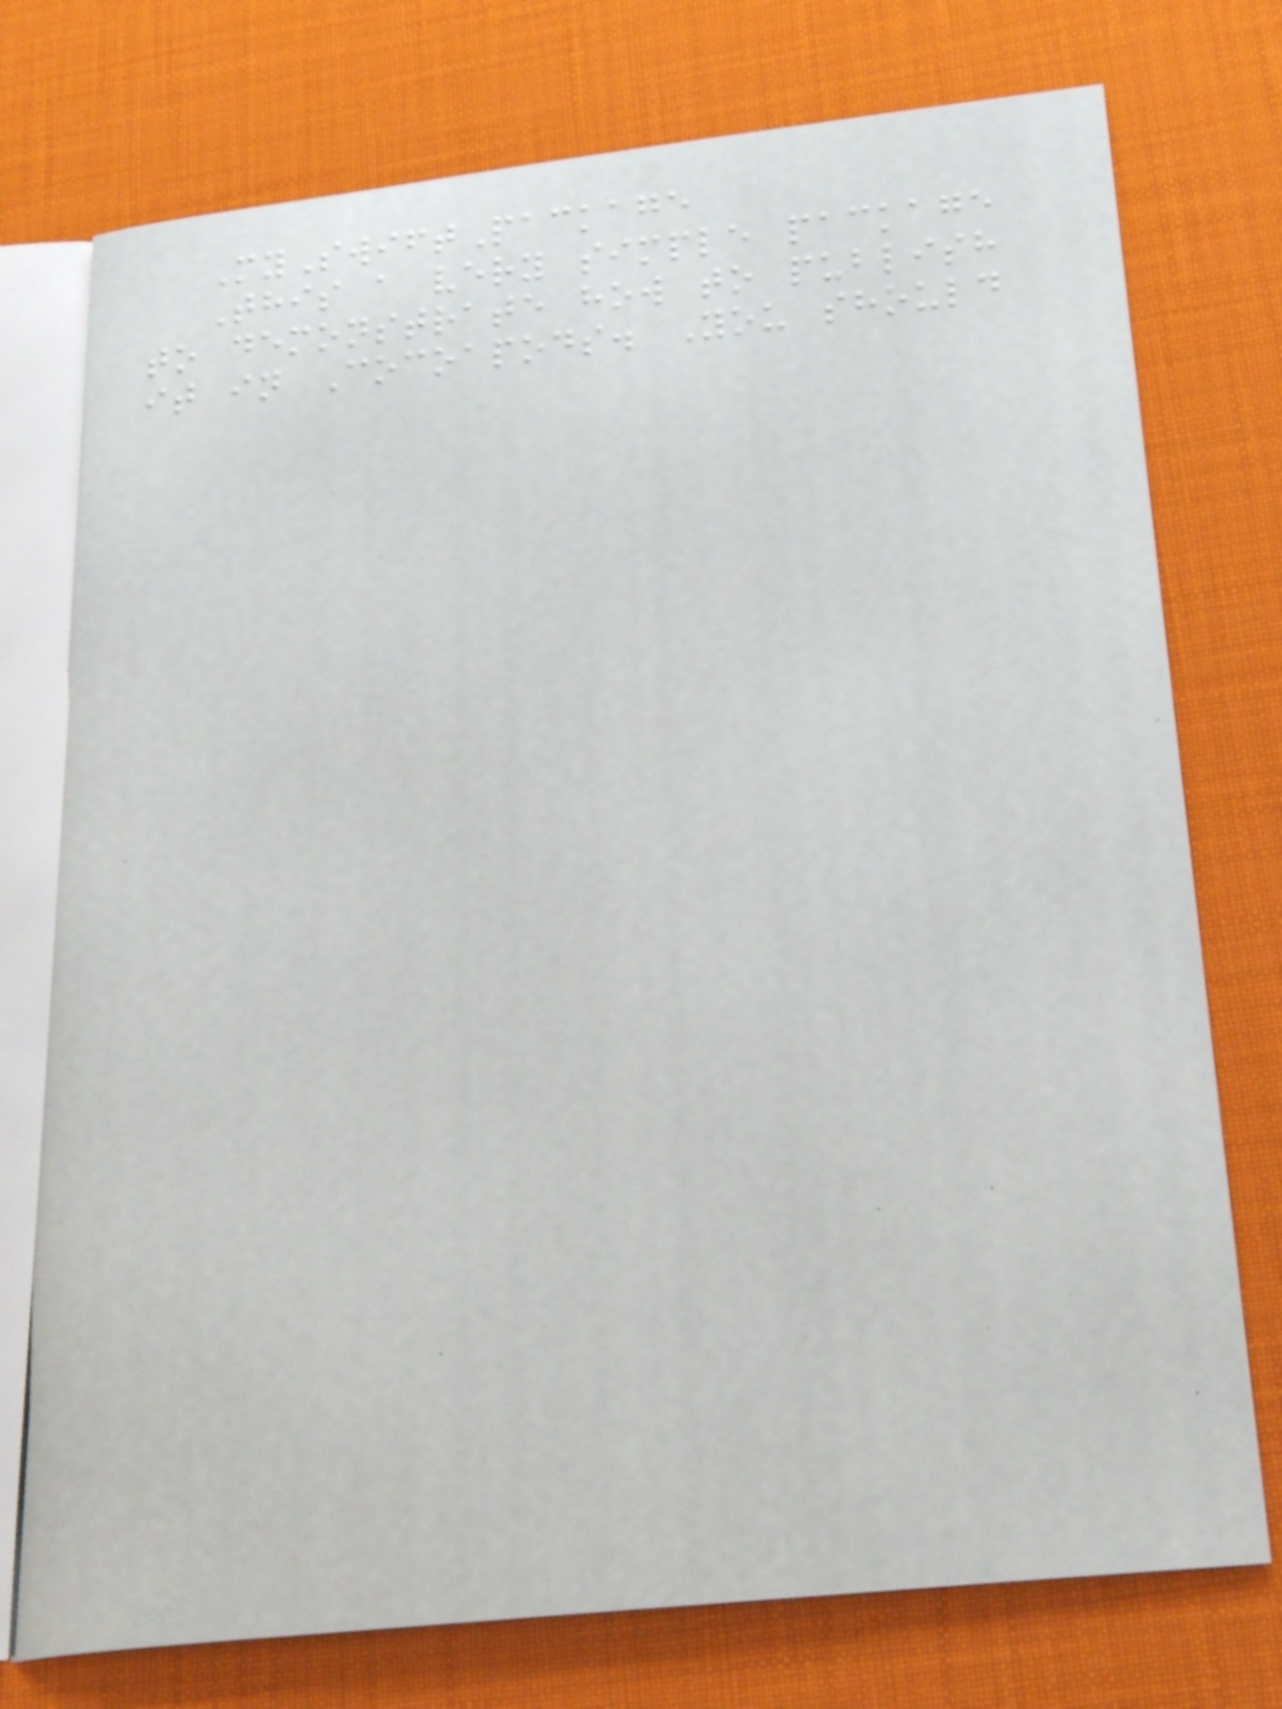MySwiftPackage
This a very simple package
to demonstrate how to publish
it in Cocoapods. You should
